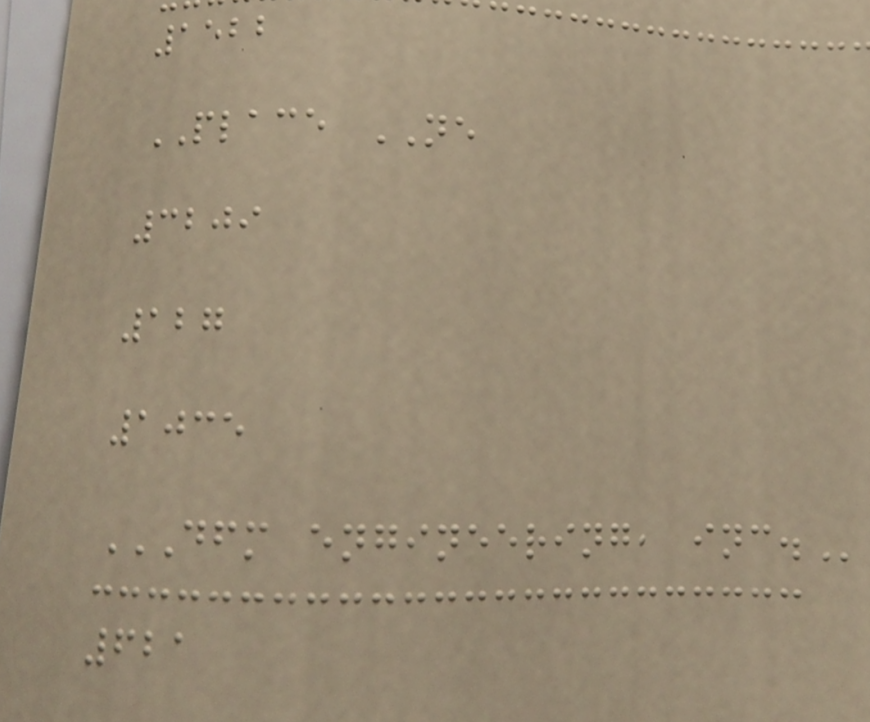1522
PLACE NE
3209
127
1035
DFM ENGINEERING, INC.
621
